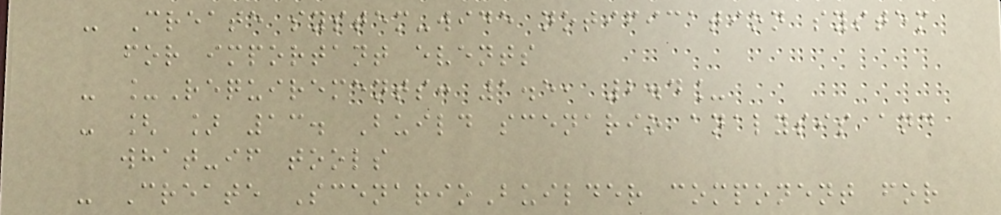- Create system-wide notification system
for important events
- _Requirements: 1.5, 2.4_
- [ ] 13. Build scenario analysis and
what-if tools
- Create ScenarioBuilder component for
